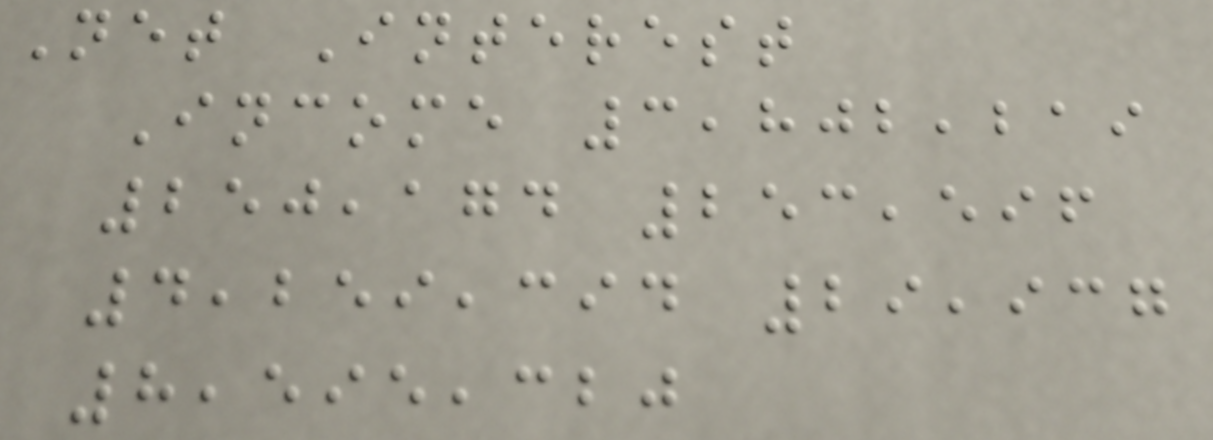Net Interest
Income 3,802,219
250,174 253,596
4,259,394 29,937
8,595,320
